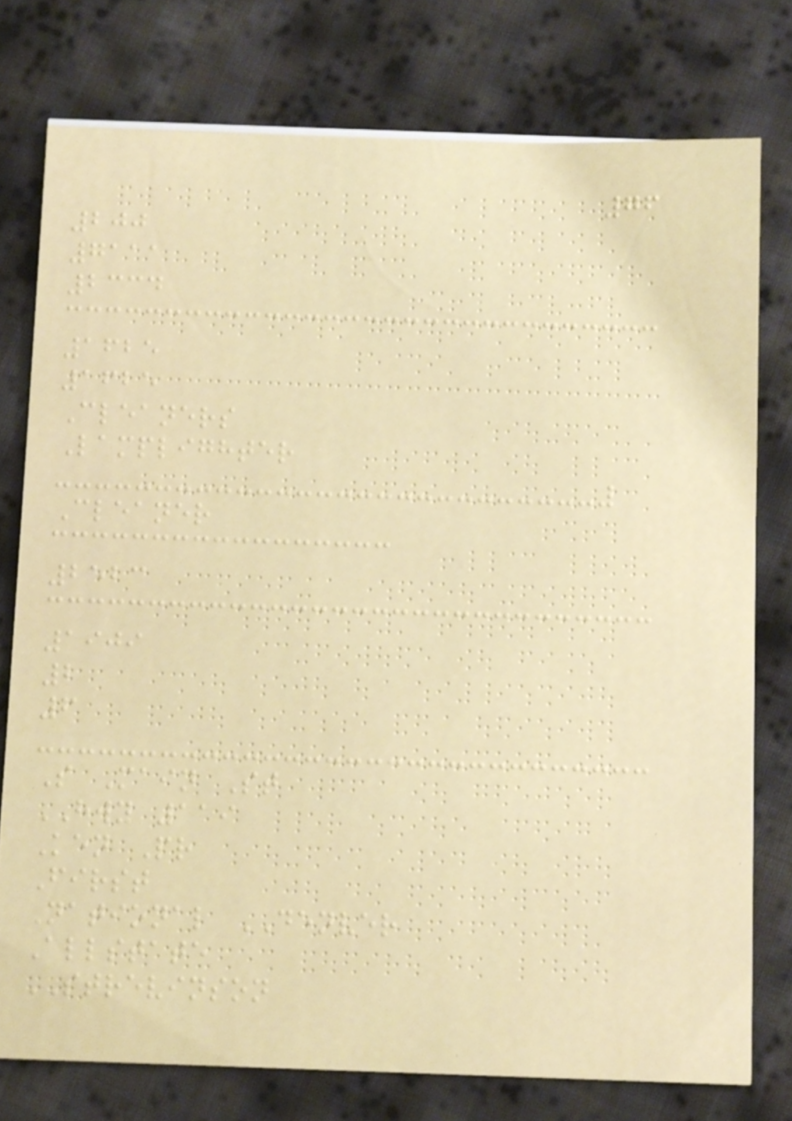76
200
7111
2334
1625
1625
Cleaners
Lamplighter
Cleaner
2523
1909
2
6
S Main St
HWY 119
Ken Pr
First
National DENVER
Allstate
STREVINSON
